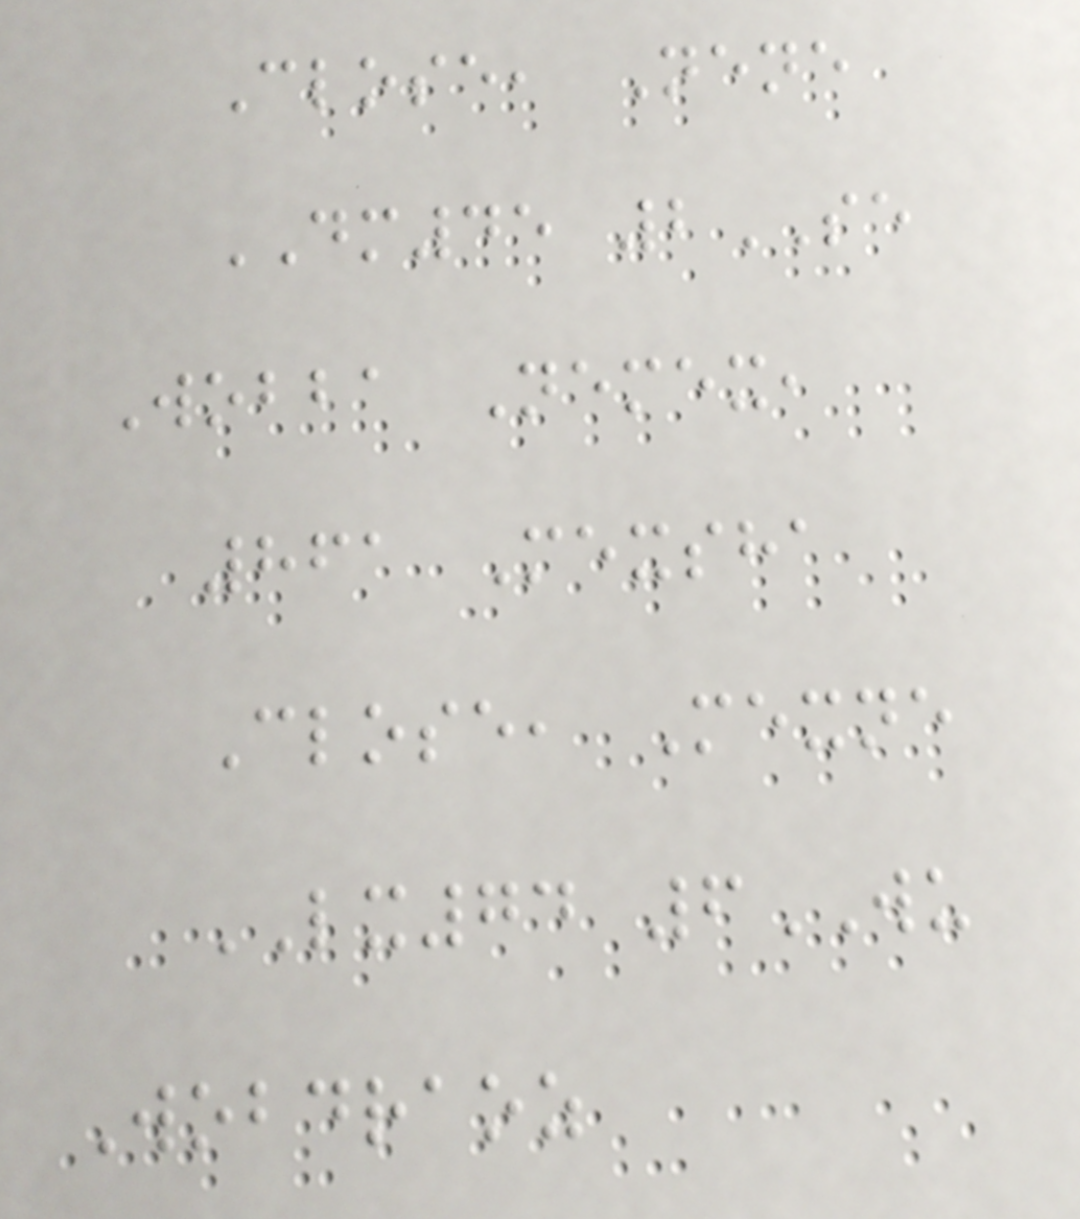Close, Nene
DM45 2SE
Wobba Nemex,
861 Mexsha
Close, Mexne
LX74 6WU
Wobdraoz
